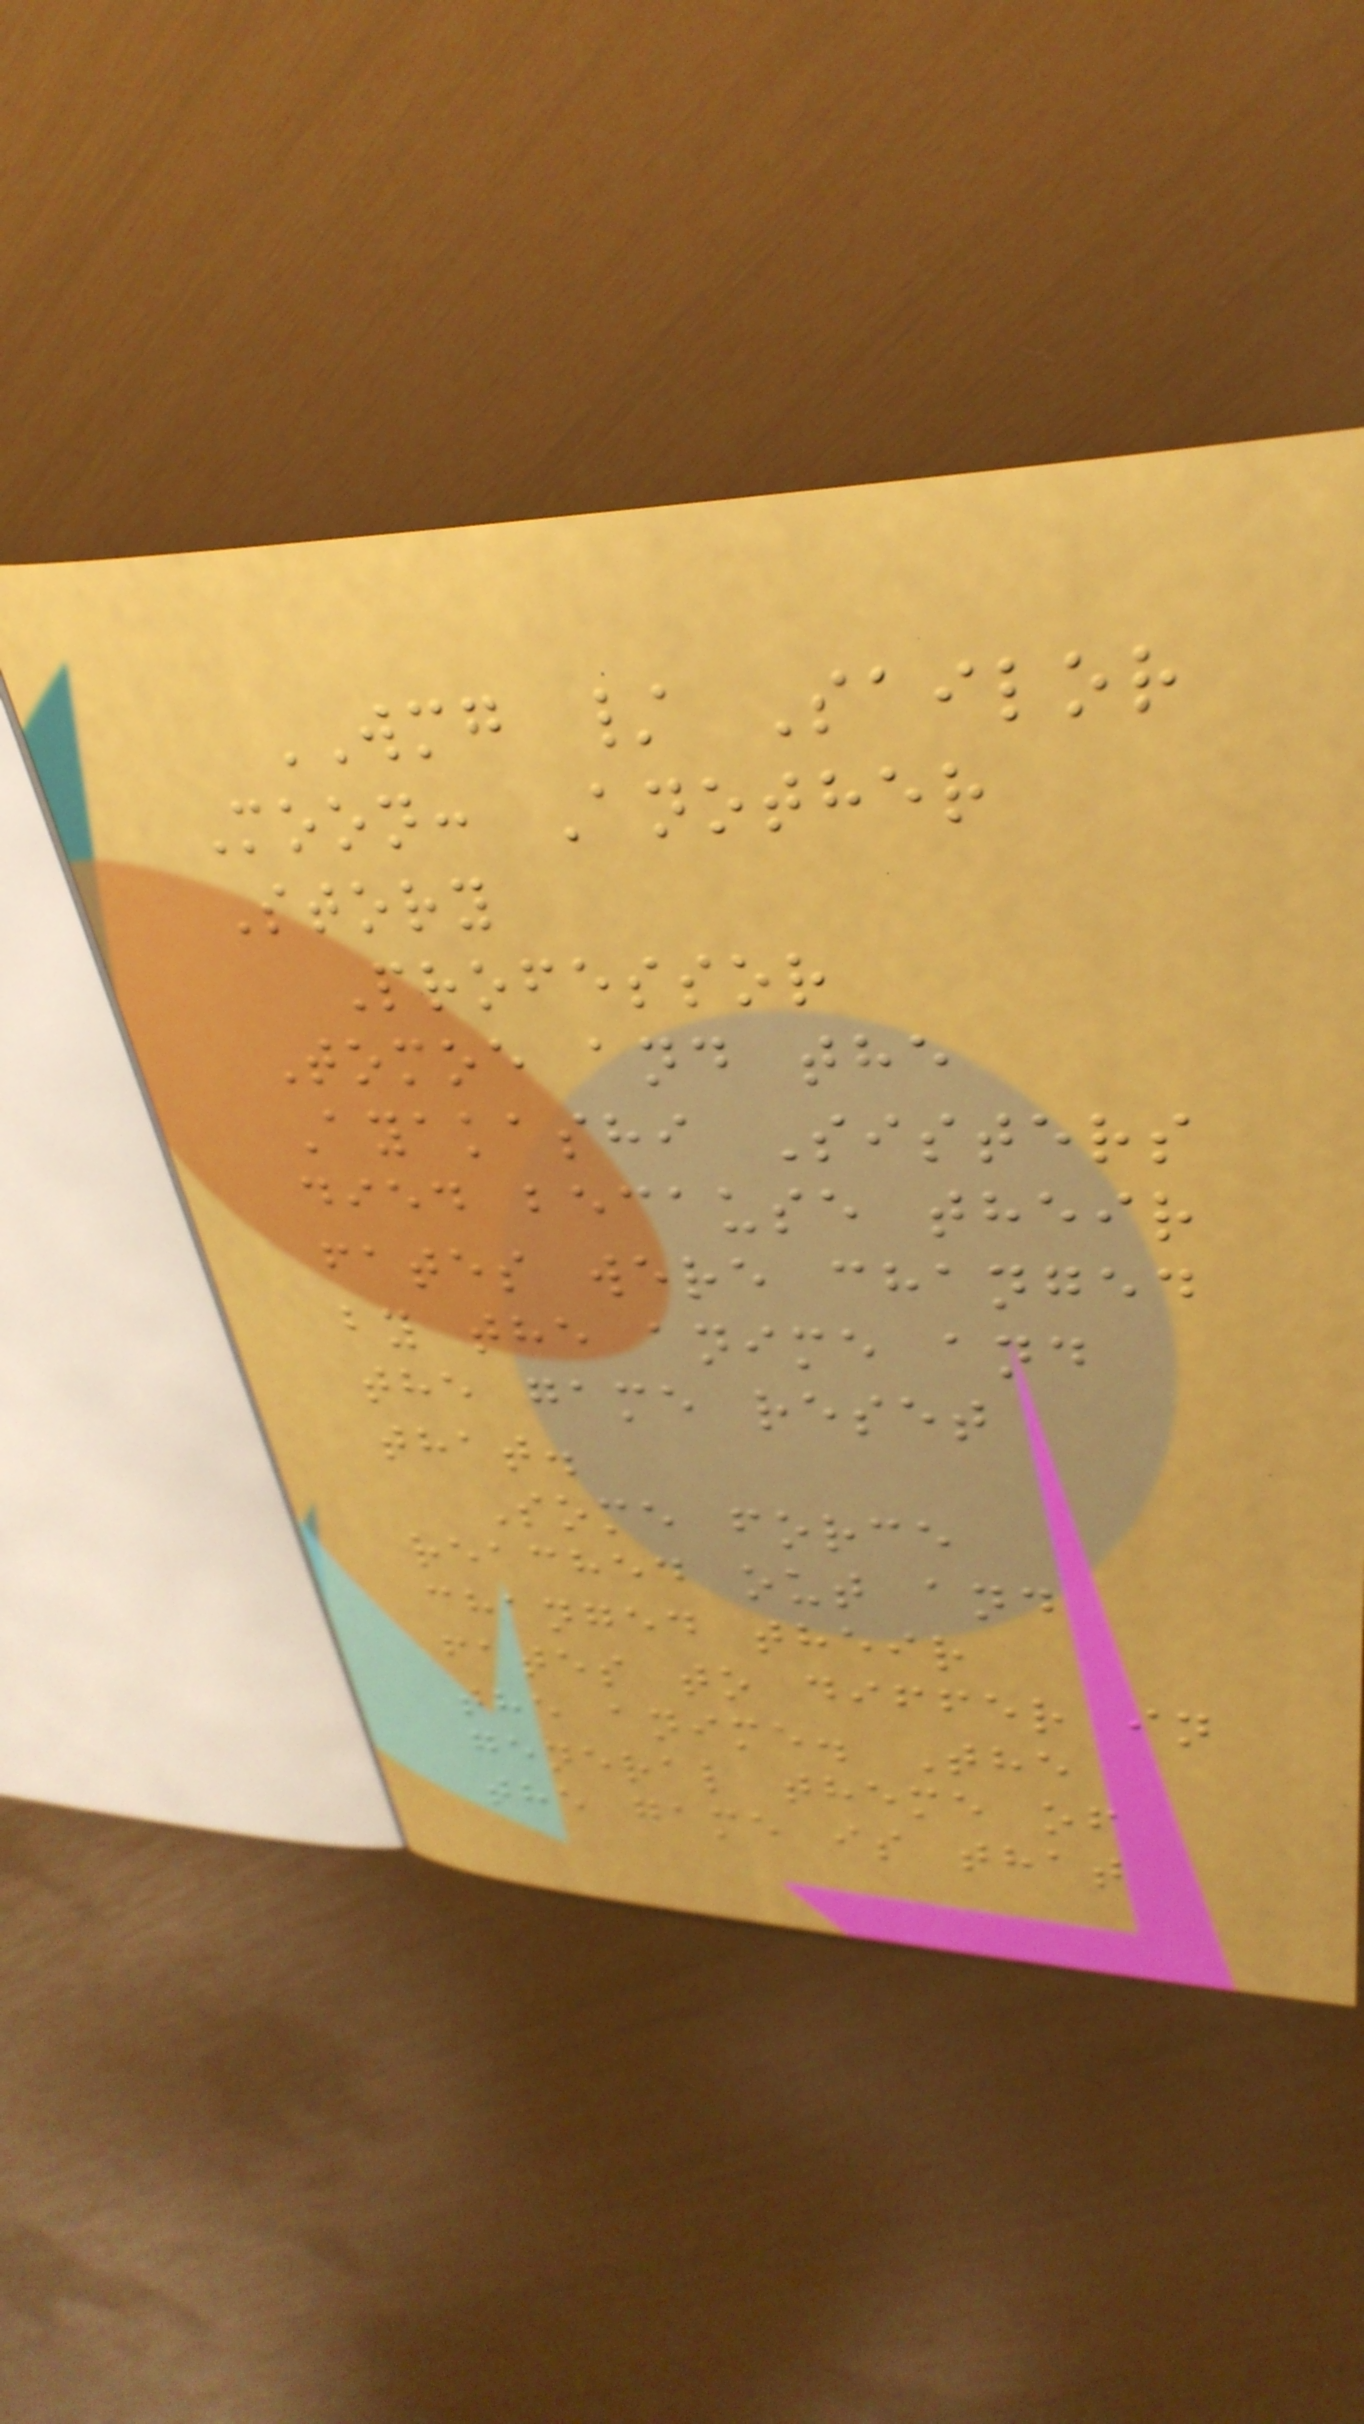WMG / Sailor
Moon: Another
Story
Professor
Tomoe and the
Ayakashi Sisters
died because their
fates were changed
by the anime and
the game reset
that.
Some force
reached out and
changed their
fates to differ in
the anime. The
general theme of
the game is that
